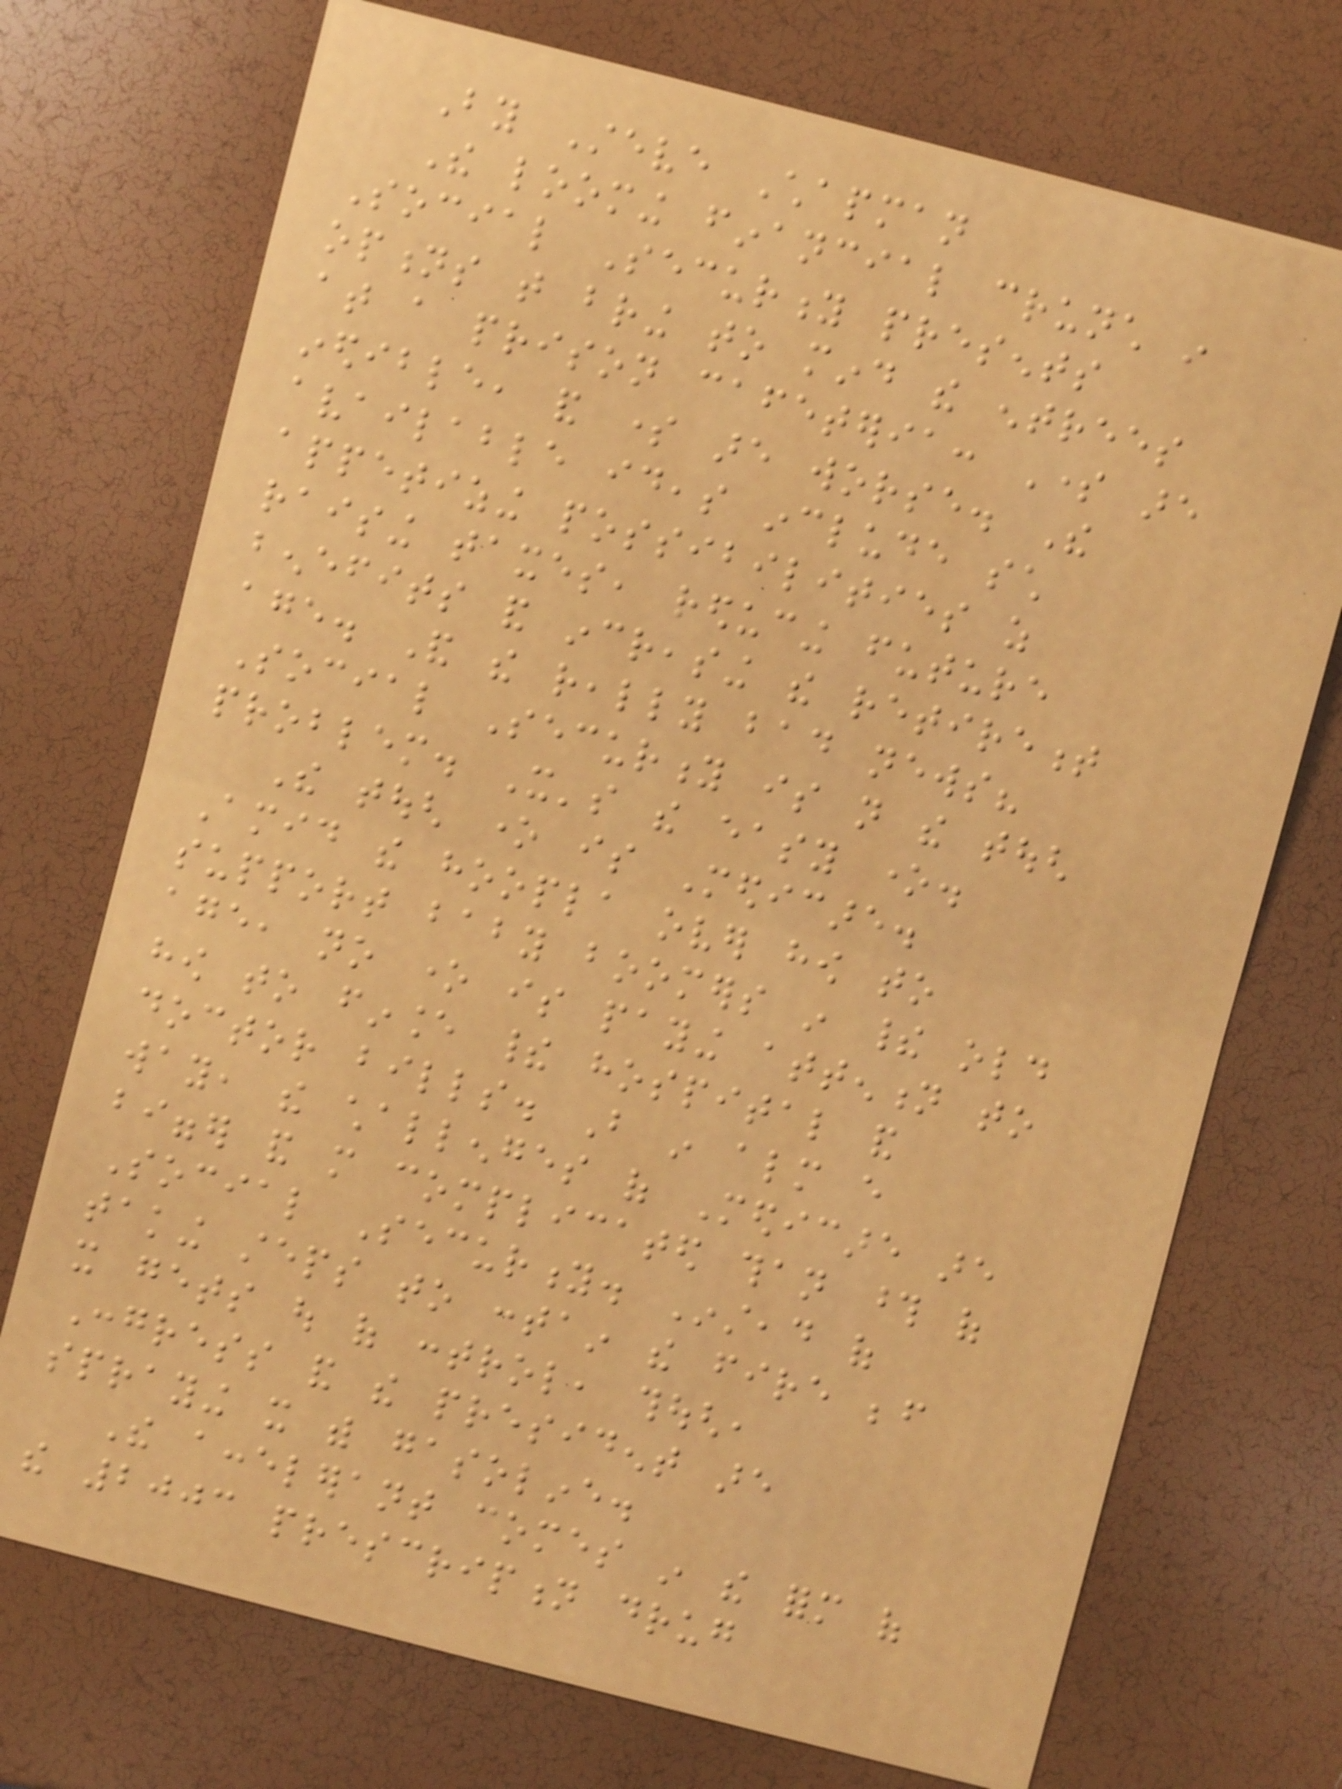By Steve Chapman
The looming financial crunch in
Social Security presents
options that bring to mind the entrees
at a prison cafeteria: Some are
inedible, and some are worse. The
available ideas include such
appetizing possibilities as
raising taxes, reducing future
benefits and increasing the retirement
age. And the really bad news?
Social Security is not the tough
problem. It's the easy one.
The tough one is Medicare.
Amid the hoopla over how to
support baby boomers in their old
age, no one is paying attention to
how to finance their hospital and
doctor bills. But in almost every
way, the challenges of Medicare are
bigger and more complicated than those of
Social Security. Instead of
taking steps to contain the fire before
it gets out of control, though,
Congress and the president are
spraying it with gasoline.
The accelerant comes in the form of
the 2003 prescription drug
